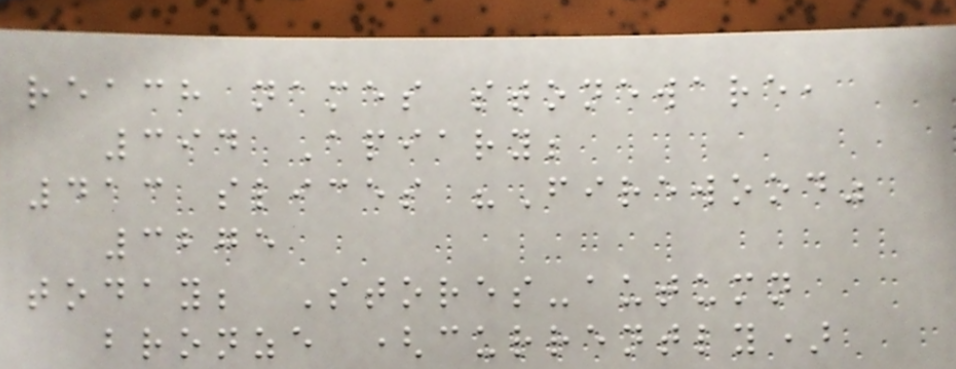reach names stoneware,
394 Apiary;
413 slices "Firewood"
3275
today; Stores-autumn
bronze (currently)
